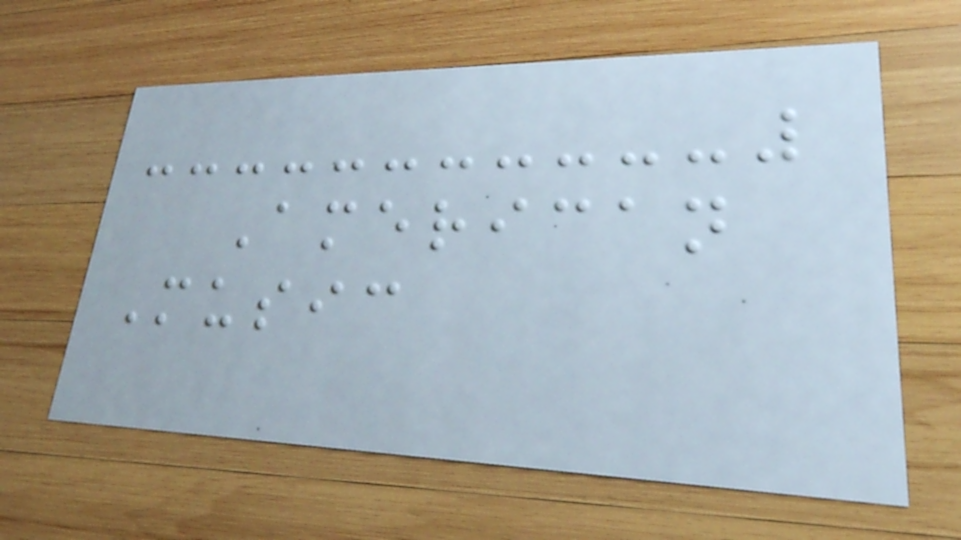American
Music
